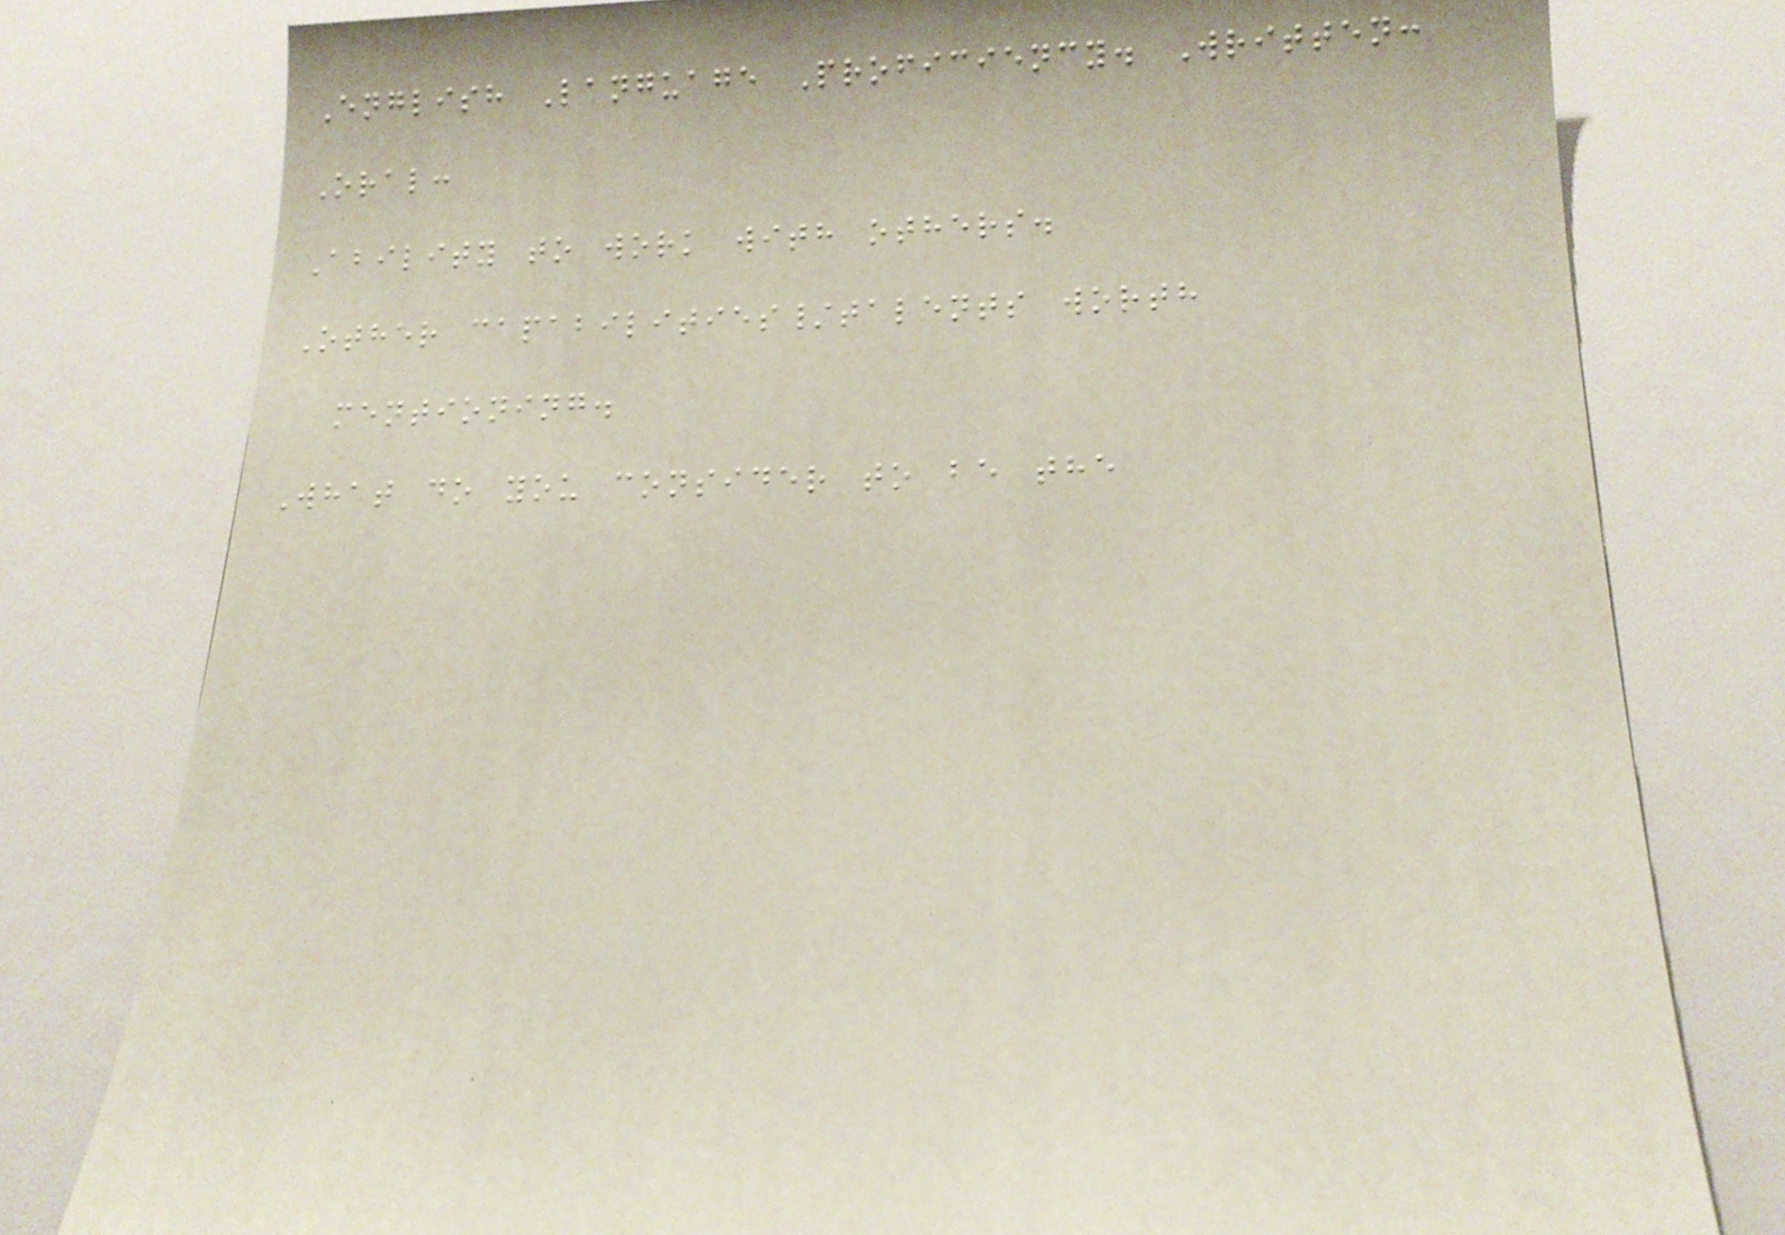English Language Proficiency. Written:
Oral:
Ability to work with others.
Other capabilities/talents worth
mentioning.
What do you consider to be the
